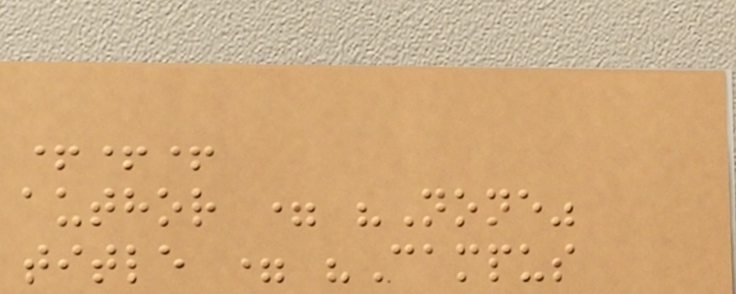+++
author = "None"
title = "Campus
